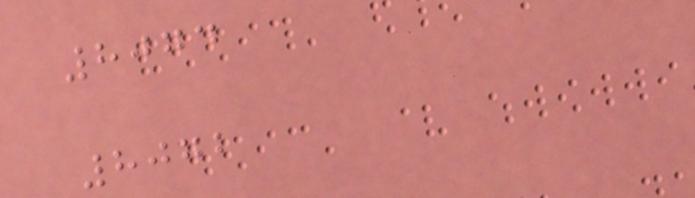8074
8072
